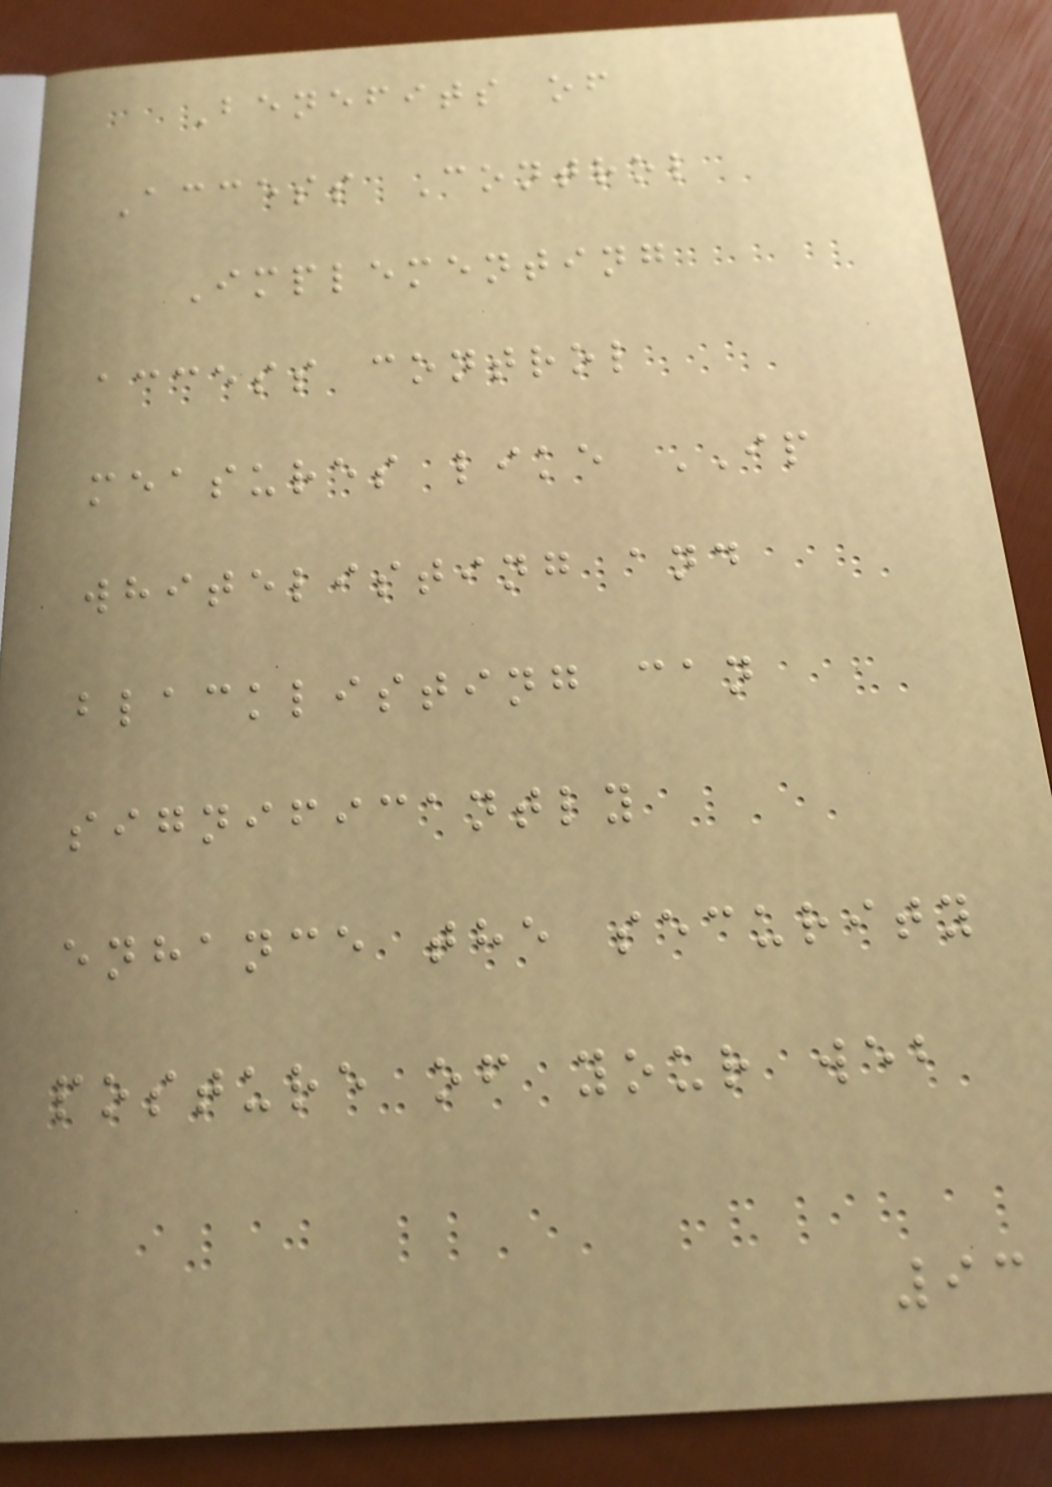Benefits of
Access Control
Implementing
access control
measures like IP
whitelisting and
blacklisting can
significantly
enhance the security
posture of your web
93
